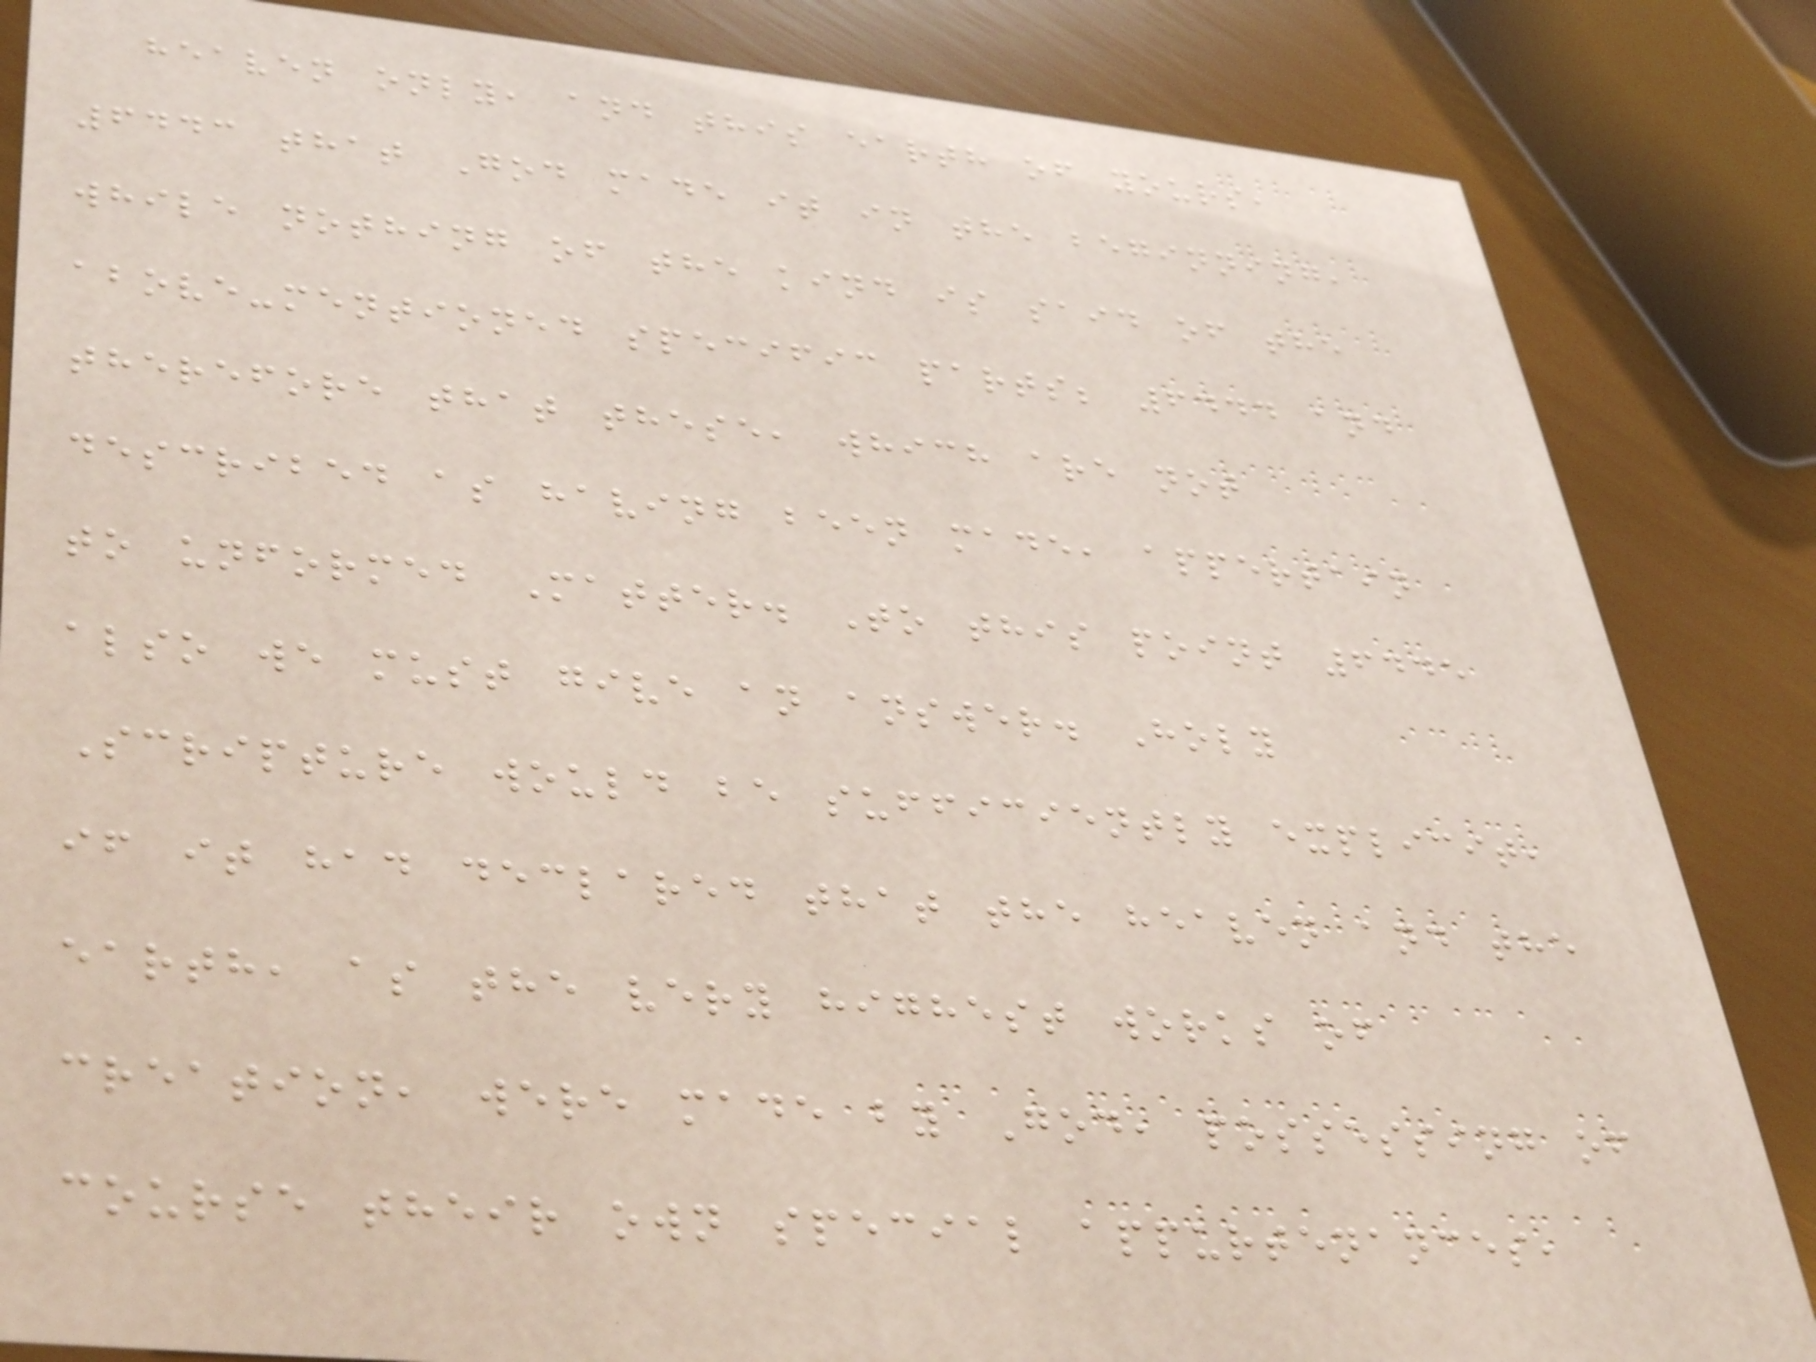heaven only, and this earth of yours,
6443 that God made it in the beginning,
while nothing of the kind is said of the
above-mentioned specific parts; 6444 and
therefore that these, which are not
described as having been made, appertain
to unformed Matter. To this point 6445
also we must give an answer. Holy
Scripture would be sufficiently explicit,
if it had declared that the heaven and the
earth, as the very highest works of
creation, were made by God, possessing of
course their own special appurtenances,
